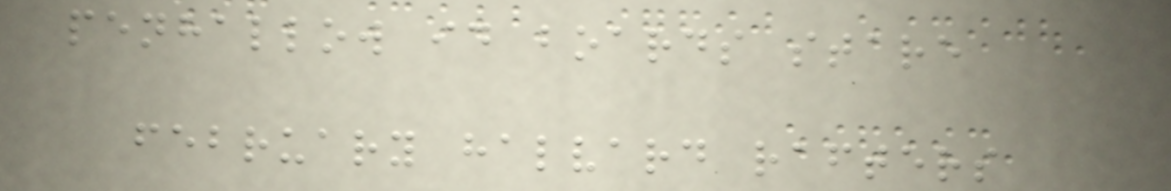penhallow id boards stare
february halvard rafters
